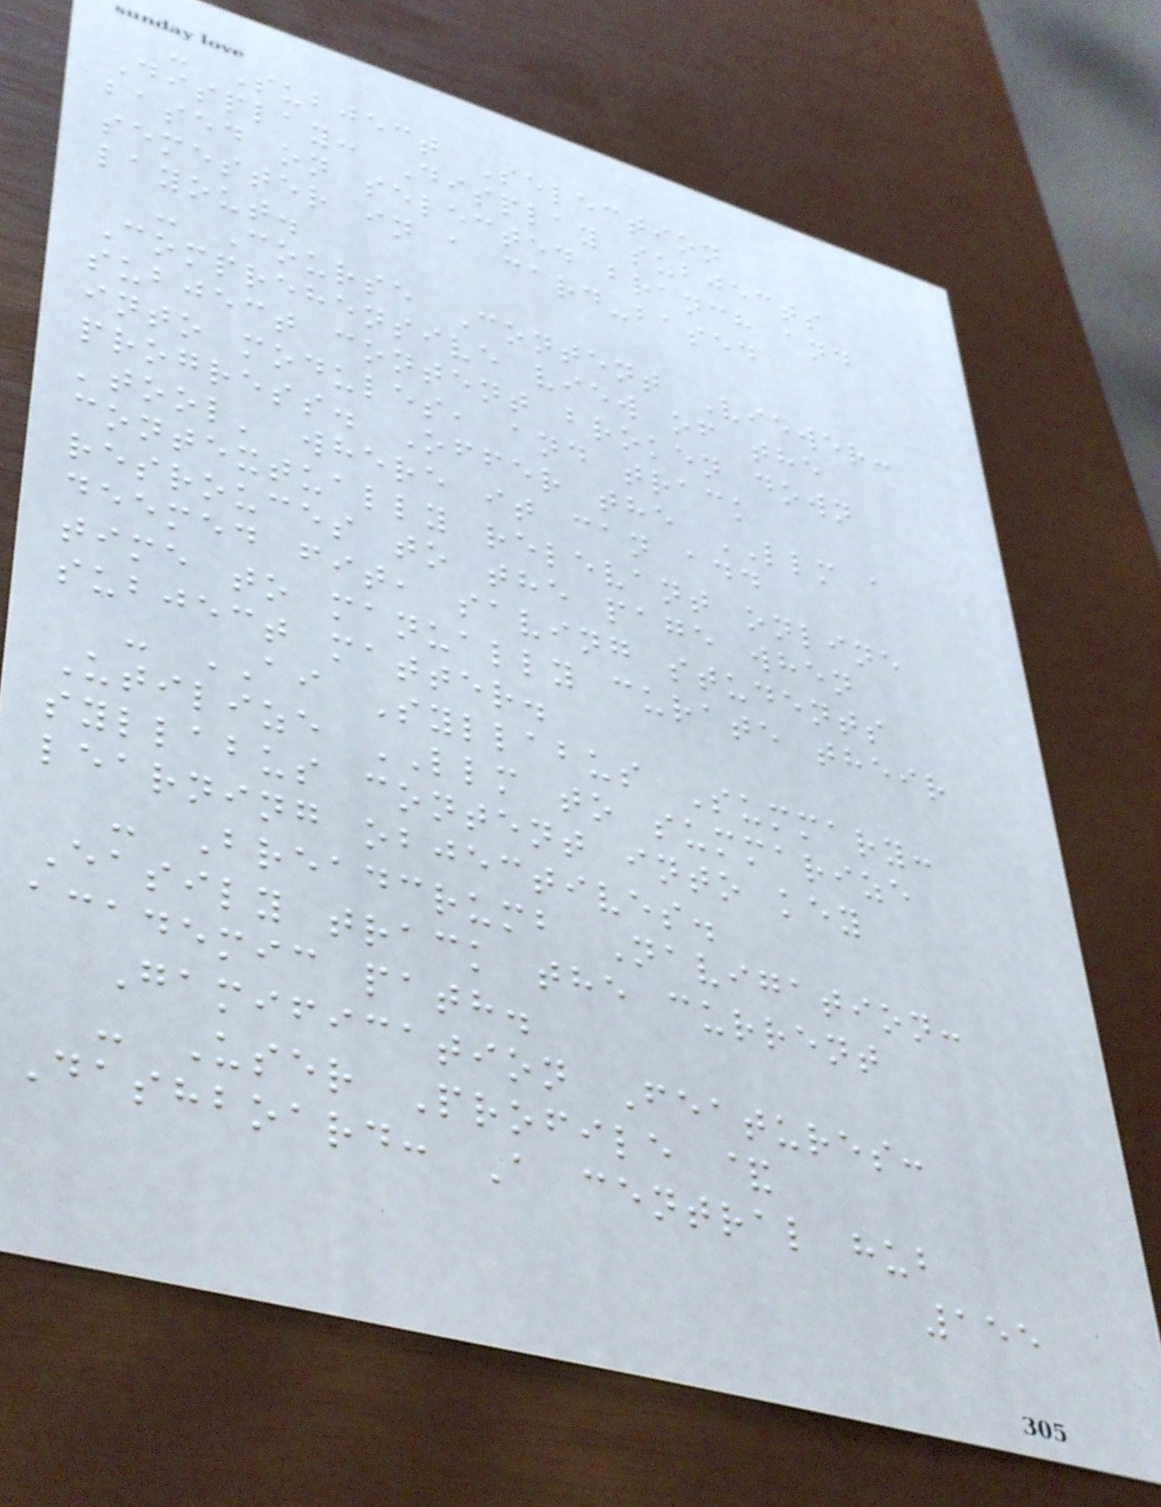- Subject Selection
Display: Display subjects
based on selected branch and
semester in a card-based
layout.
- Course Content Viewer:
Comprehensive view of the
subject content broken down
into modules, and track
progress. Offer the LLM a
'tool' where it can add
contextually relevant online
resrouces to the page when
deemed fit, saving students
time to manually curate their
subject matter.
- AI Syllabus Summary:
Utilize LLM to summarize
syllabus content into key
learning objectives.
- Breadcrumb Navigation:
Easily track the current
academic path.
Gamification Features:
- User Profile &
Dashboard: A central hub
155
